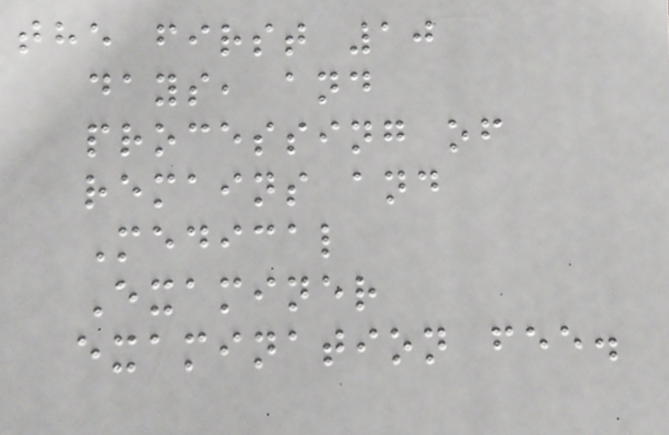the first 10
days, and
processing of
remains and
Medical
Examiner
examination fee.
